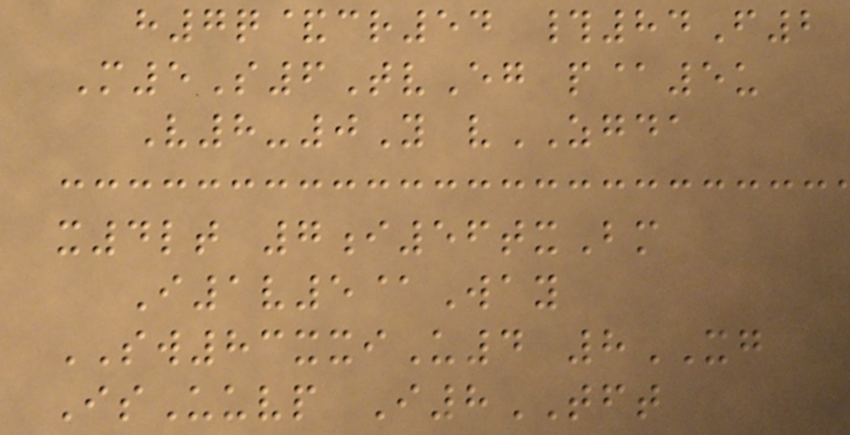h7q&cr54 #84F2
M5S6TvEg p@5u
V8-0Y vZGDA
x4lt 7i56txBm
I1v5@Way
SW83xxiU4 8XG
IsUuvp I8TFT
